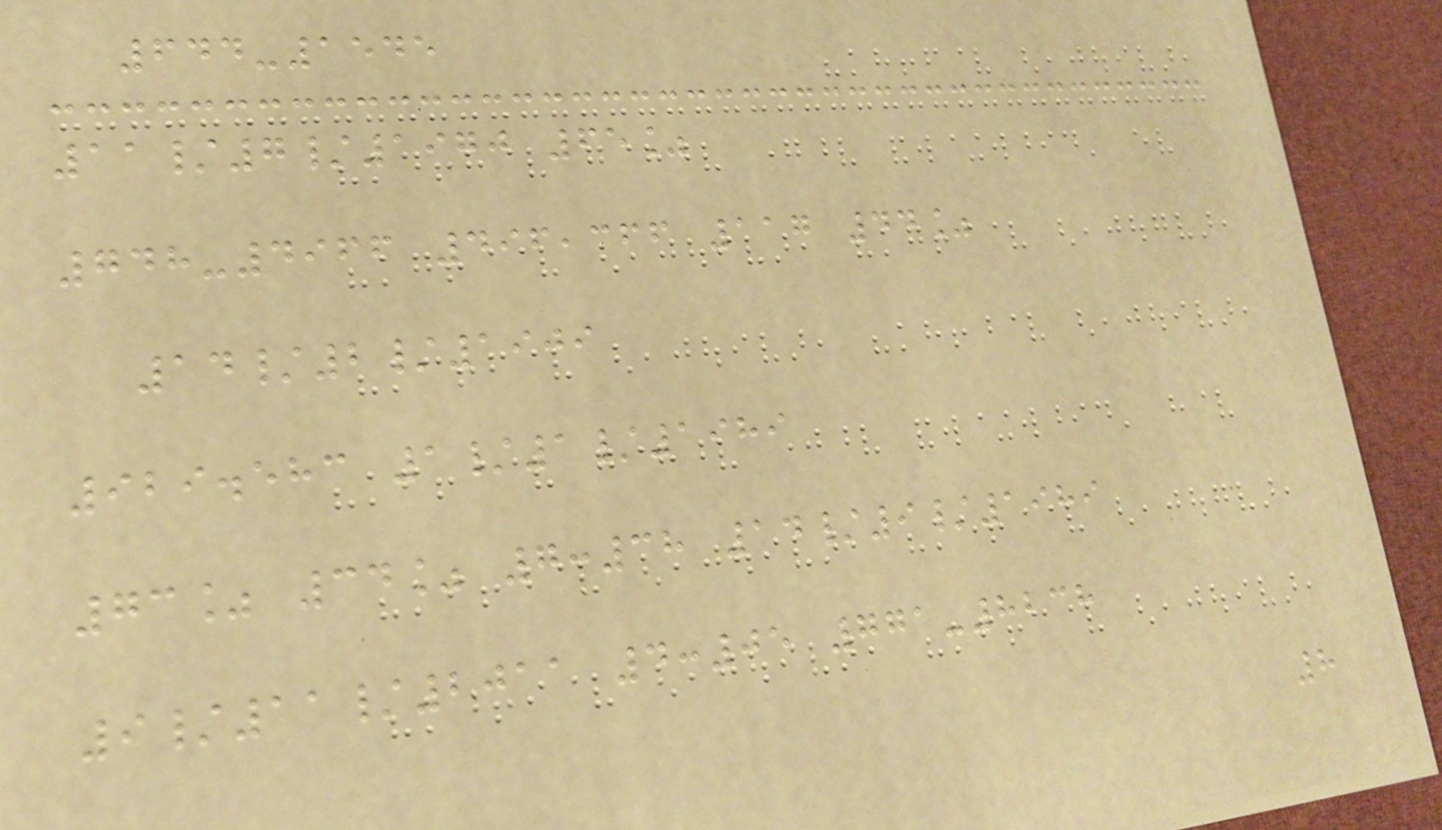644-1545
11/7/1970 65%
748-4966 496,366 117 44%
14/2/1909
929.583 1/1/1989
73% 34% 7:38 14/9/1989
9/11/2011 4:05 771-8238
8
